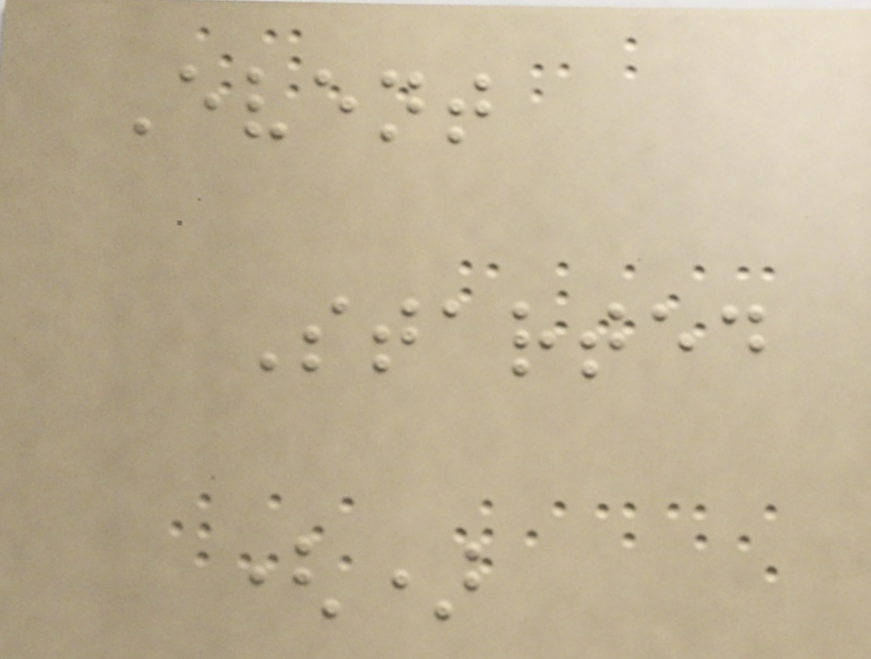Event
Started
()
